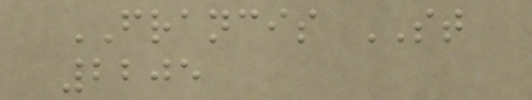FRANCIS ST
2205
